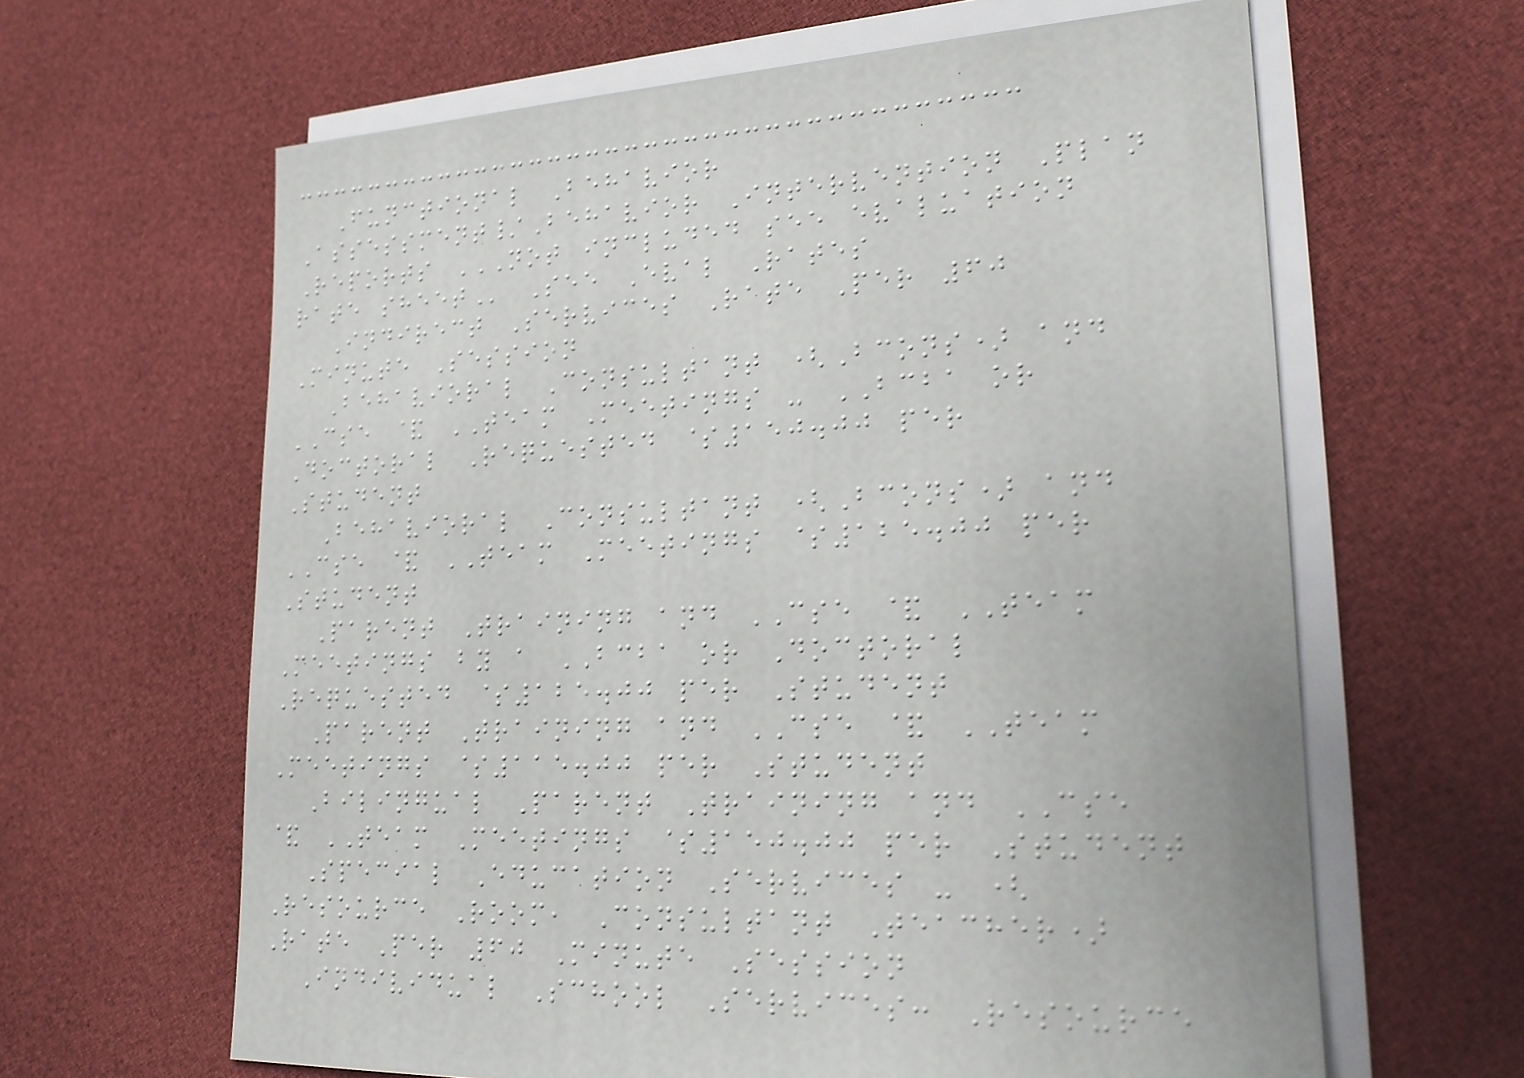Functional Behavior
Assessment/Behavior Intervention Plan
Reports NOT INCLUDED SEE EVALUATION
RATE SHEET See Eval Rates
Indirect Services Rate Per 60
Minute Session
Behavioral Consultant (Bcons) and
CSE & TEAM Meetings - BCBA or
Doctoral Requested $150.00 per
Student
Behavioral Consultant (Bcons) and
CSE & TEAM Meetings $125.00 per
Student
Parent Training and CSE & TEAM
Meetings by a BCBA or Doctoral
Requested $125.00 per Student
Parent Training and CSE & TEAM
Meetings $115.00 per Student
Bilingual Parent Training and CSE
& TEAM Meetings $150.00 per Student
Special Education Services - (
Resource Room, Consultant Teacher)
Rate Per 60 Minute Session
Individual School Services: Resource
